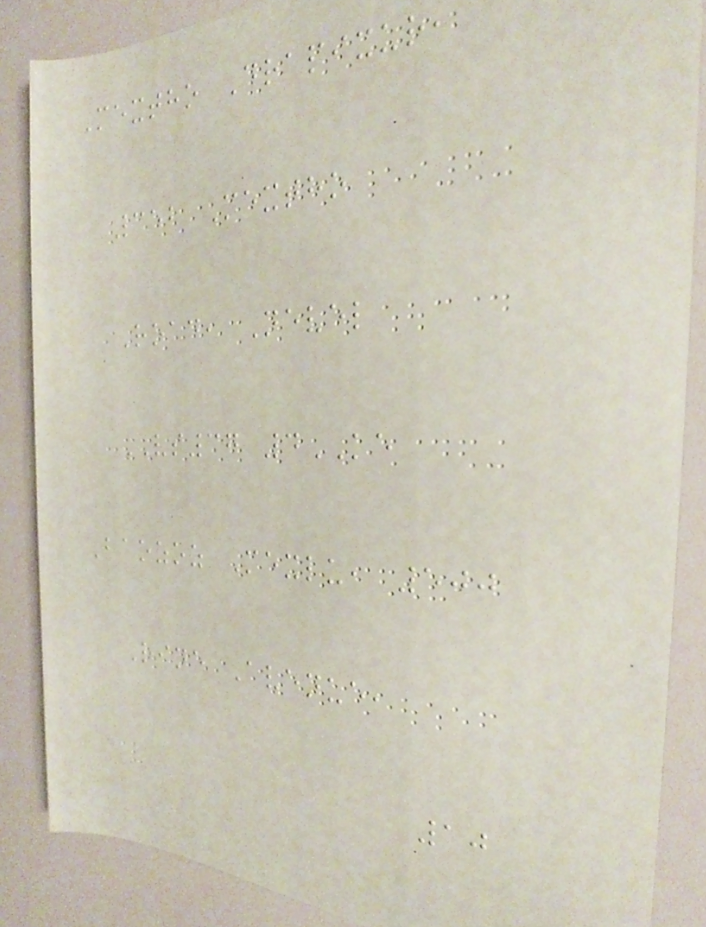Mextho Drapixur,
352 Mextho
Road, Nevel
VS37 4KE
Baozoz Mexlu, 500
Rine Avenue,
10
